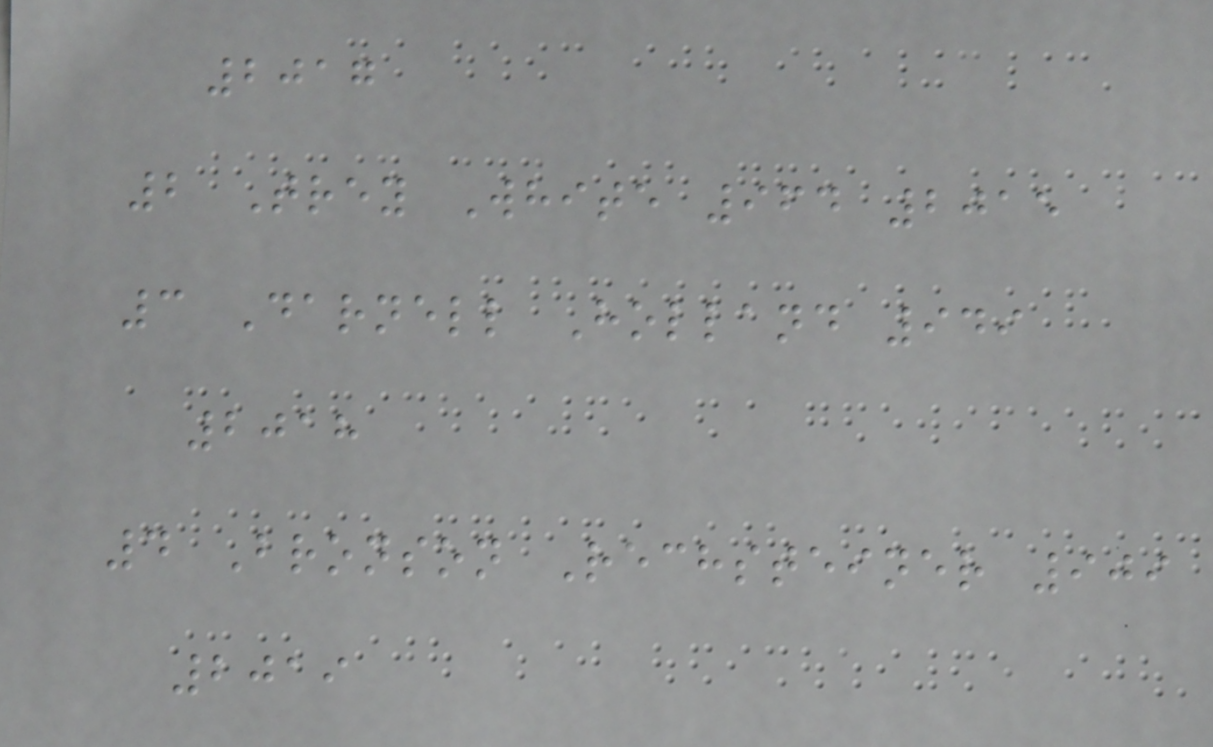2017
2 Trey White 964 2015
3 Darnell Holland 949
2018
4 Bronson Rechsteiner 909
2019
